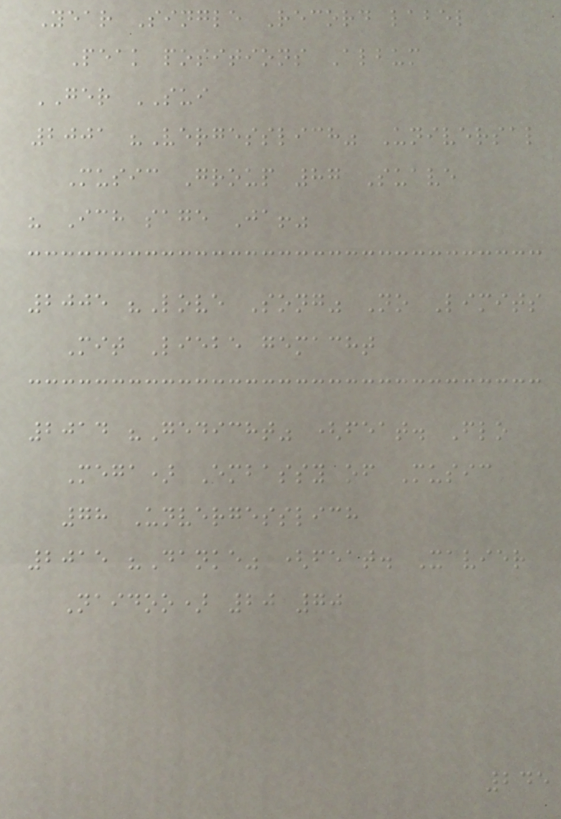Year Single Record label
Peak positions Album
GER SUI
2001 "Vergesslich" Universal
Music Group 87 Suave
" Ich sage Ja!"
2005 "Love Song" No Limits
Mit Liebe gemacht
2014 "Gedicht" (feat. Flo
Mega) Embassy of Music
78 Unvergesslich
2015 "Danke" (feat. Xavier
Naidoo) 20 70
245
